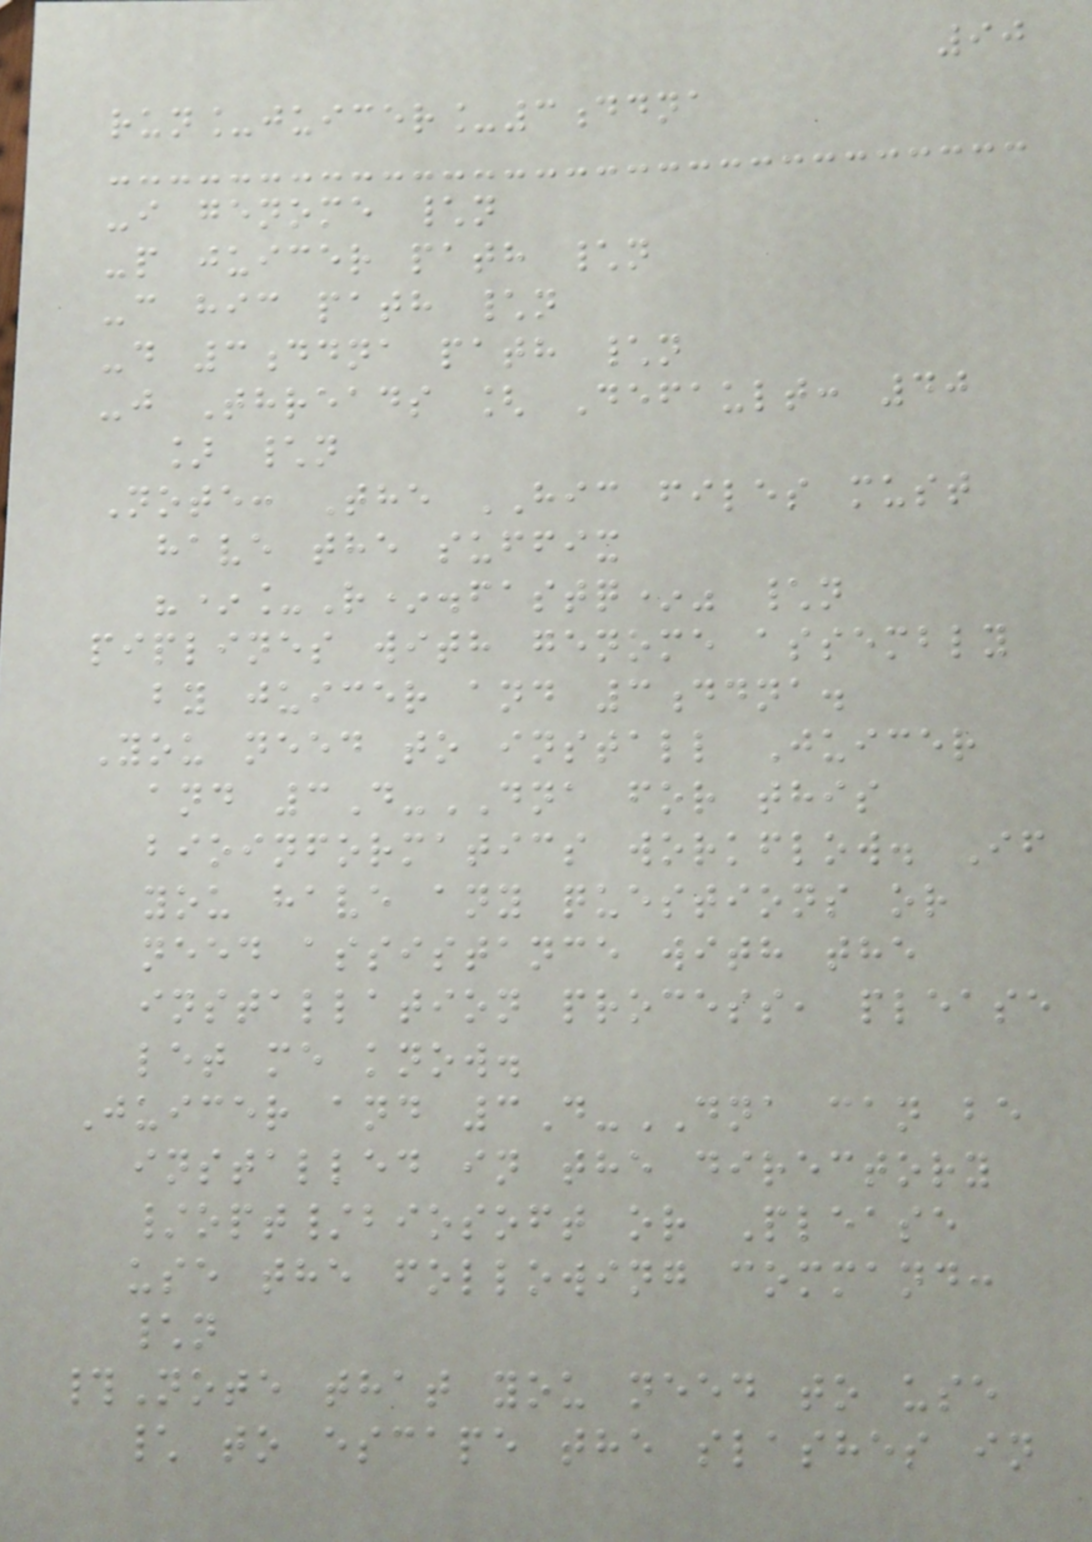90
run_juicer_3ddna
-i genome \n
-p juicer path \n
-c hic path \n
-d 3ddna path \n
-j Threads [ Default: 40
] \n
Note: The HIC files must
have the suffix
"*_R*.fastq*" \n
piplines with genome assembly
by juicer and 3ddna.
You need to install Juicer
and 3D-DNA for this
bioinformatics workflow. If
you have any questions or
need assistance with the
installation process, please
let me know.
Juicer and 3D-DNA can be
installed in the directory
/opt/biosoft or Please
use the following command:
\n
#Note that you need to use
\ to escape the slashes in
